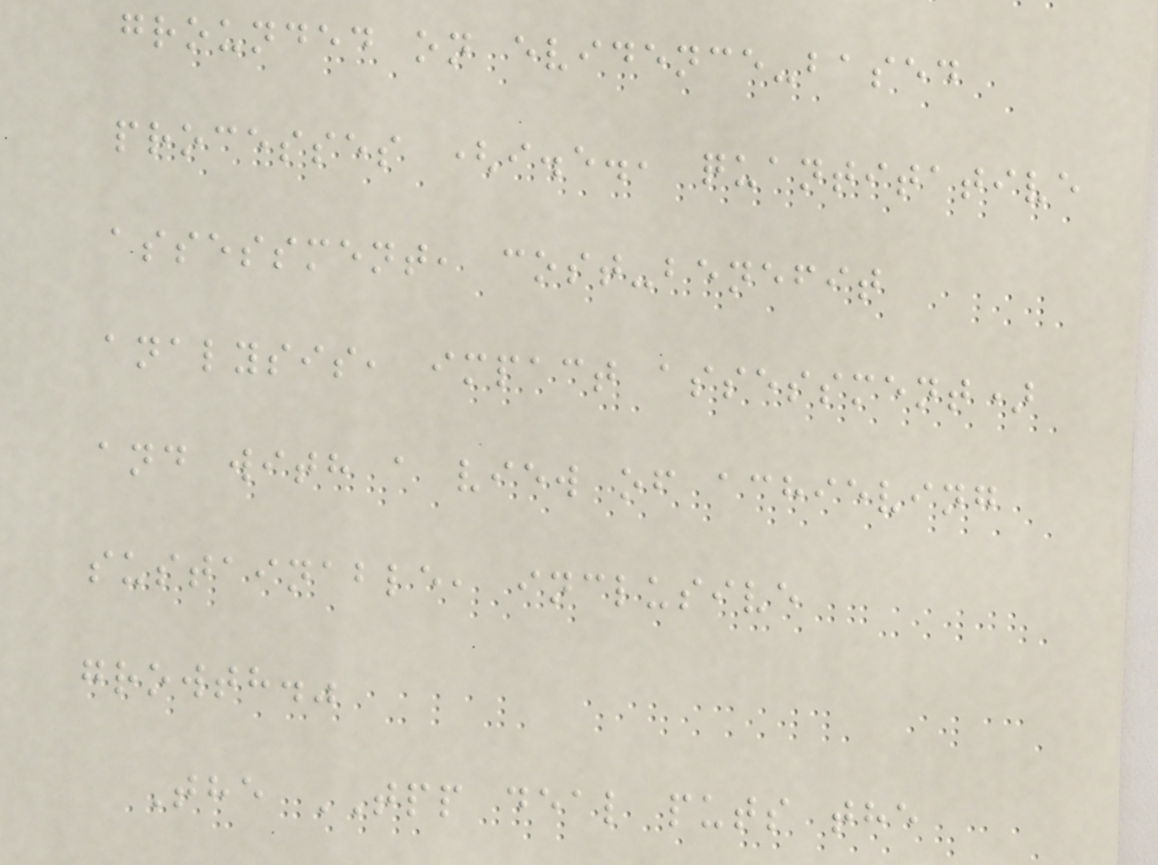grounded on evidence-based
processes (i.e., quantitative
assessment, cost-benefit
analysis, impact assessment)
and with a view of achieving
sustainable, inclusive
growth."
The TPP deal puts the
